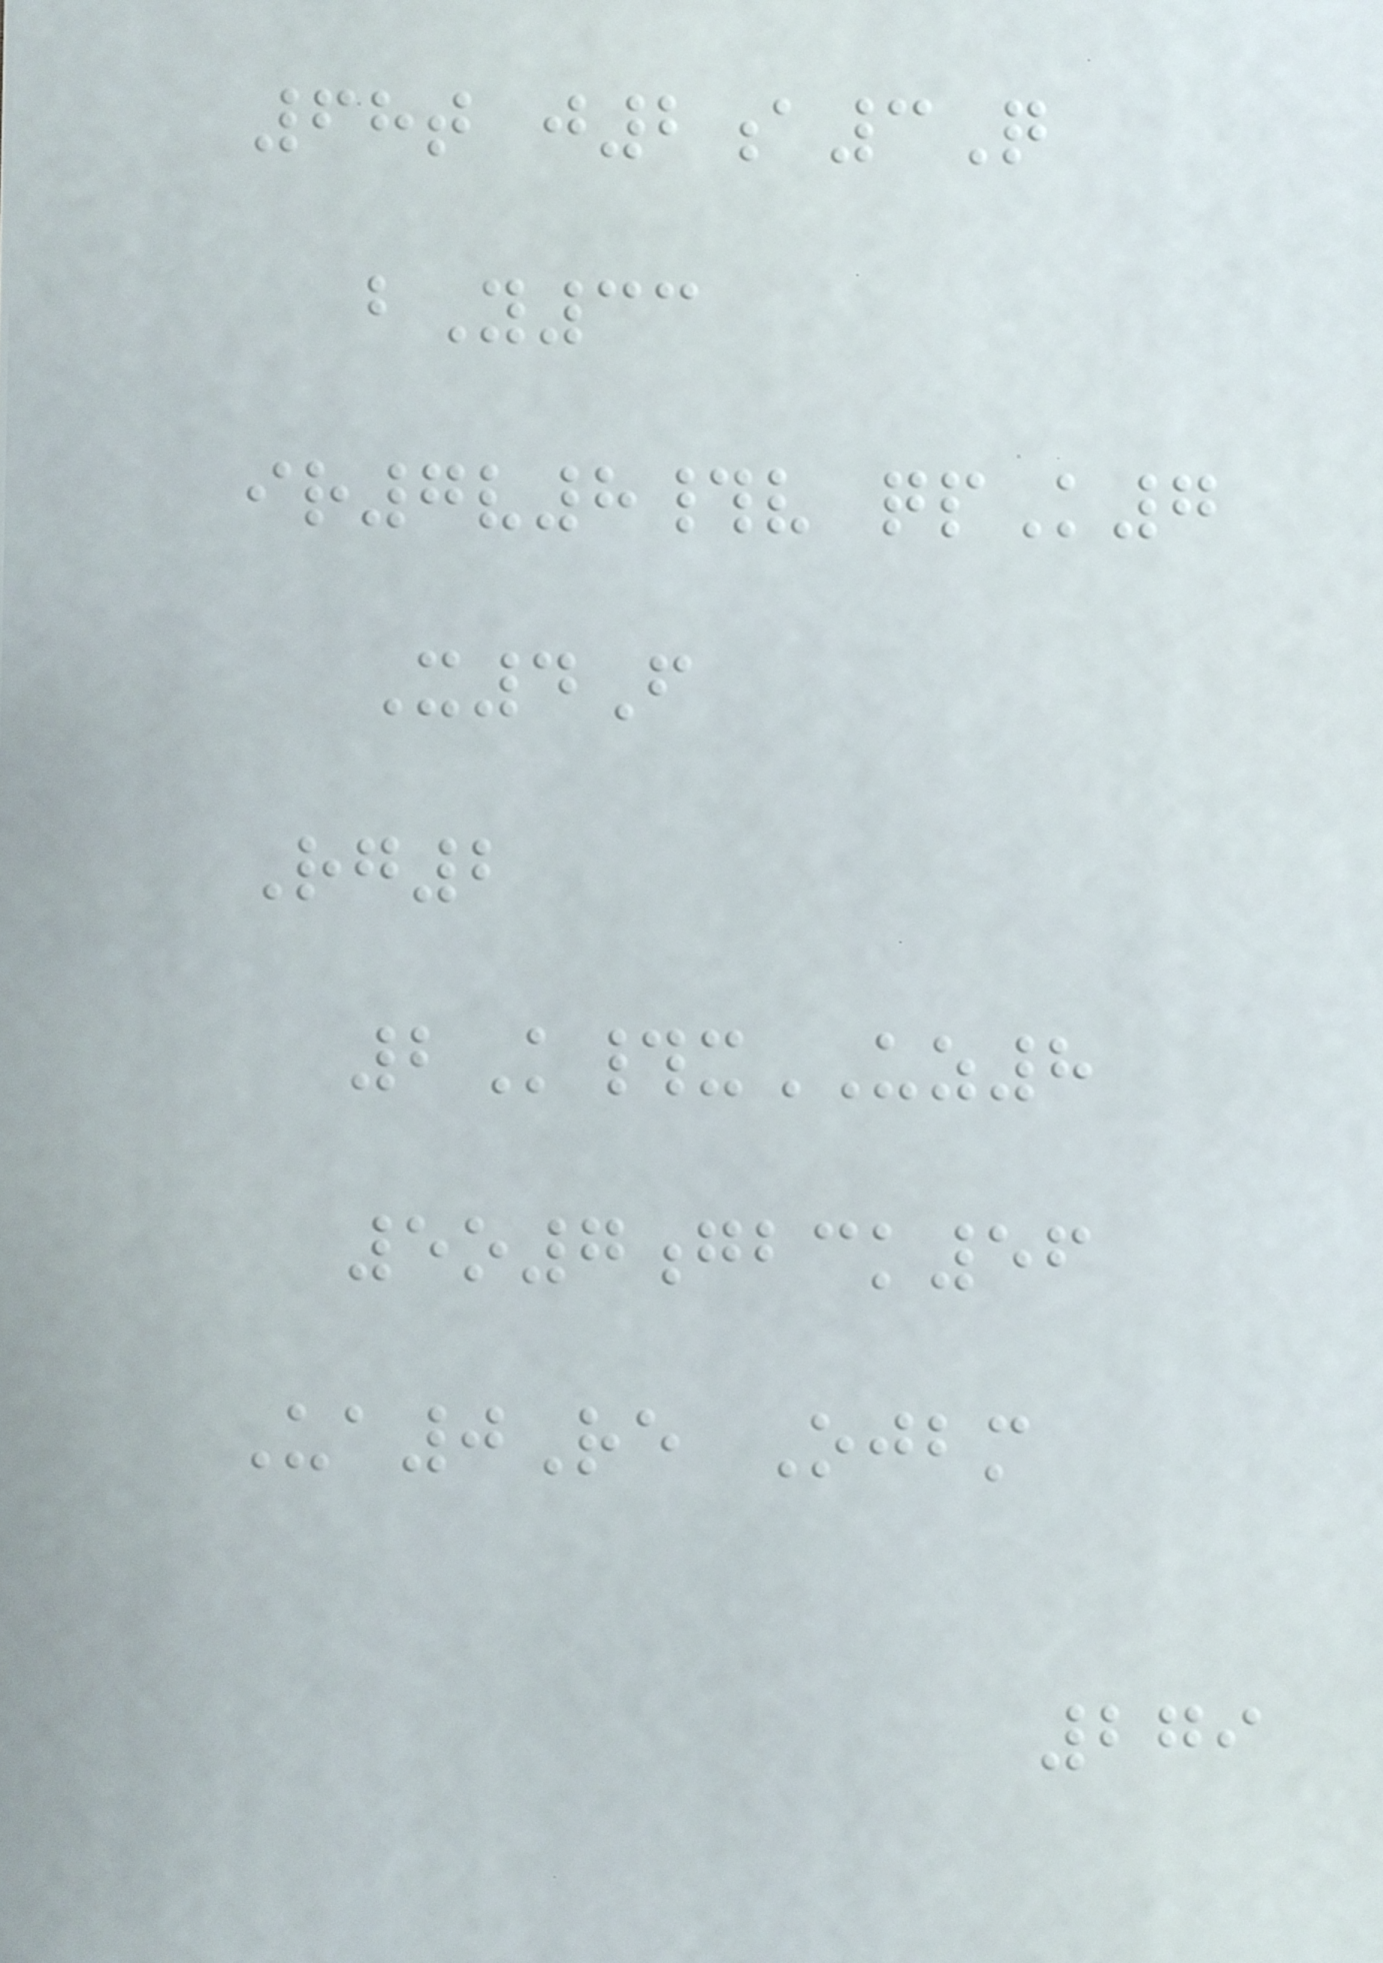68t j2a3Q
bY33
ir7v8#v qpK7
X4F
Rg2
2K#xUZ8
5o7gbck56
Ua0Re Ojbm
279
